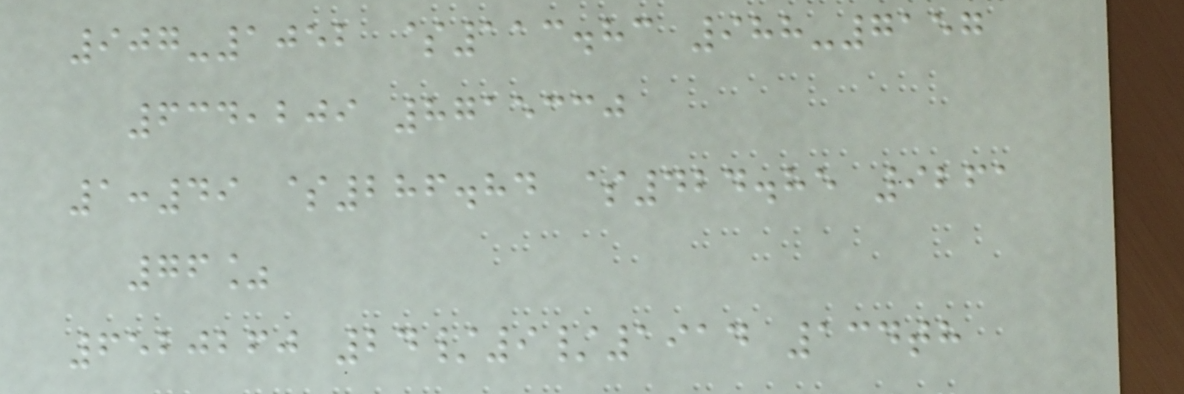907-1052 $113.83 988-7157
634,209 8715330
1:49 $286.84 $424.85 9261
76%
6520260 24/9/1914 134th
